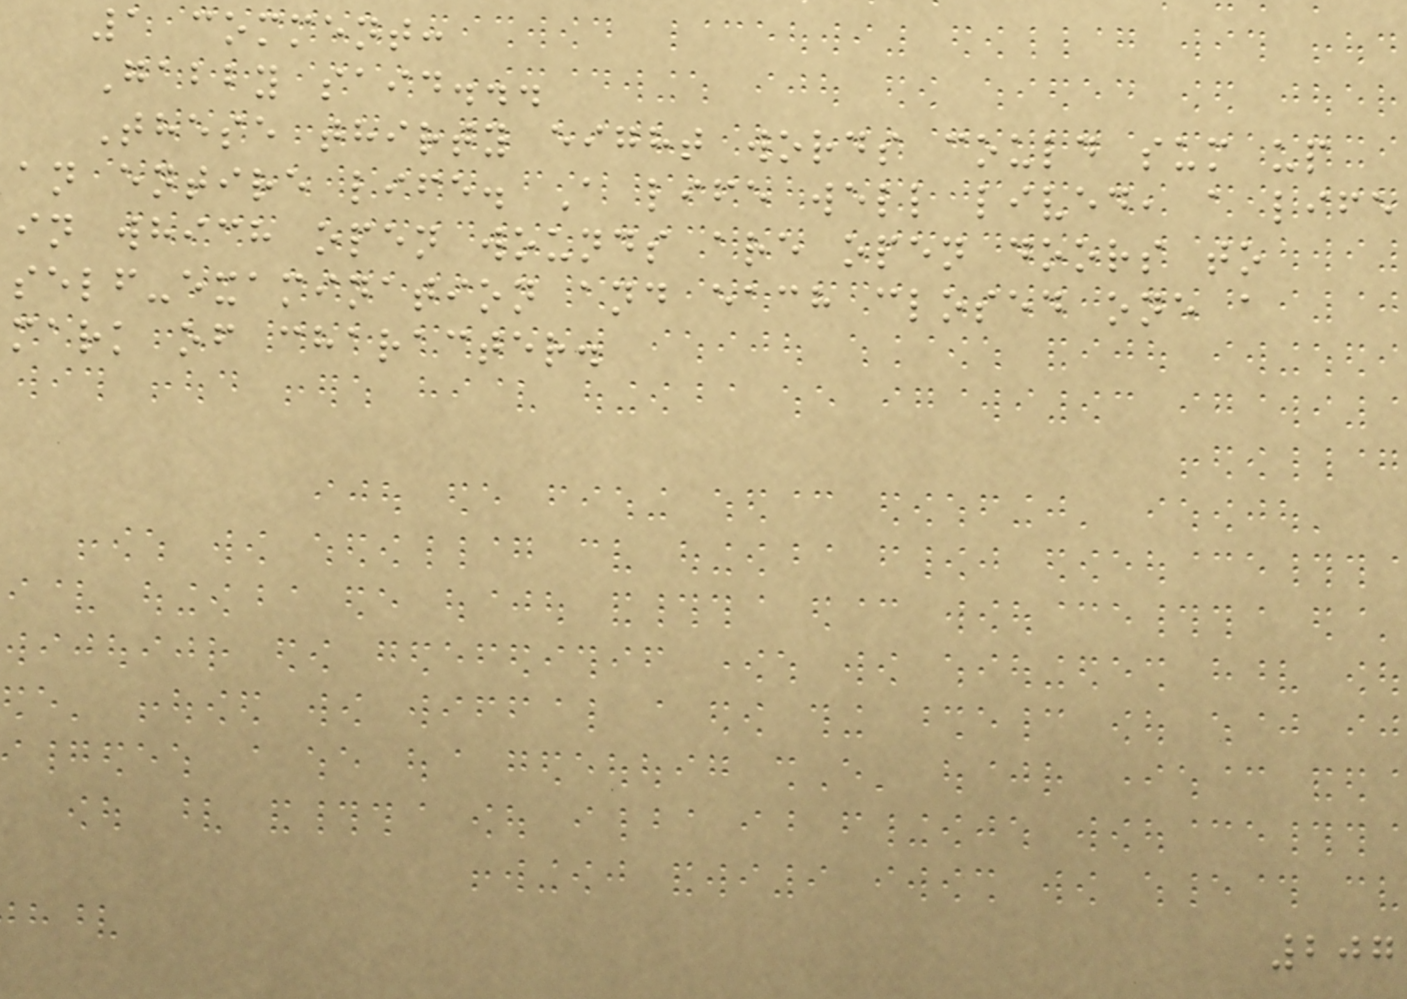1 comment:
Gabby said...
These thirty eight words could sum up
an entire life. A life well lived, a life
in which open wounds are open doors to
self-examination and each closed one a
mark of character.
207
